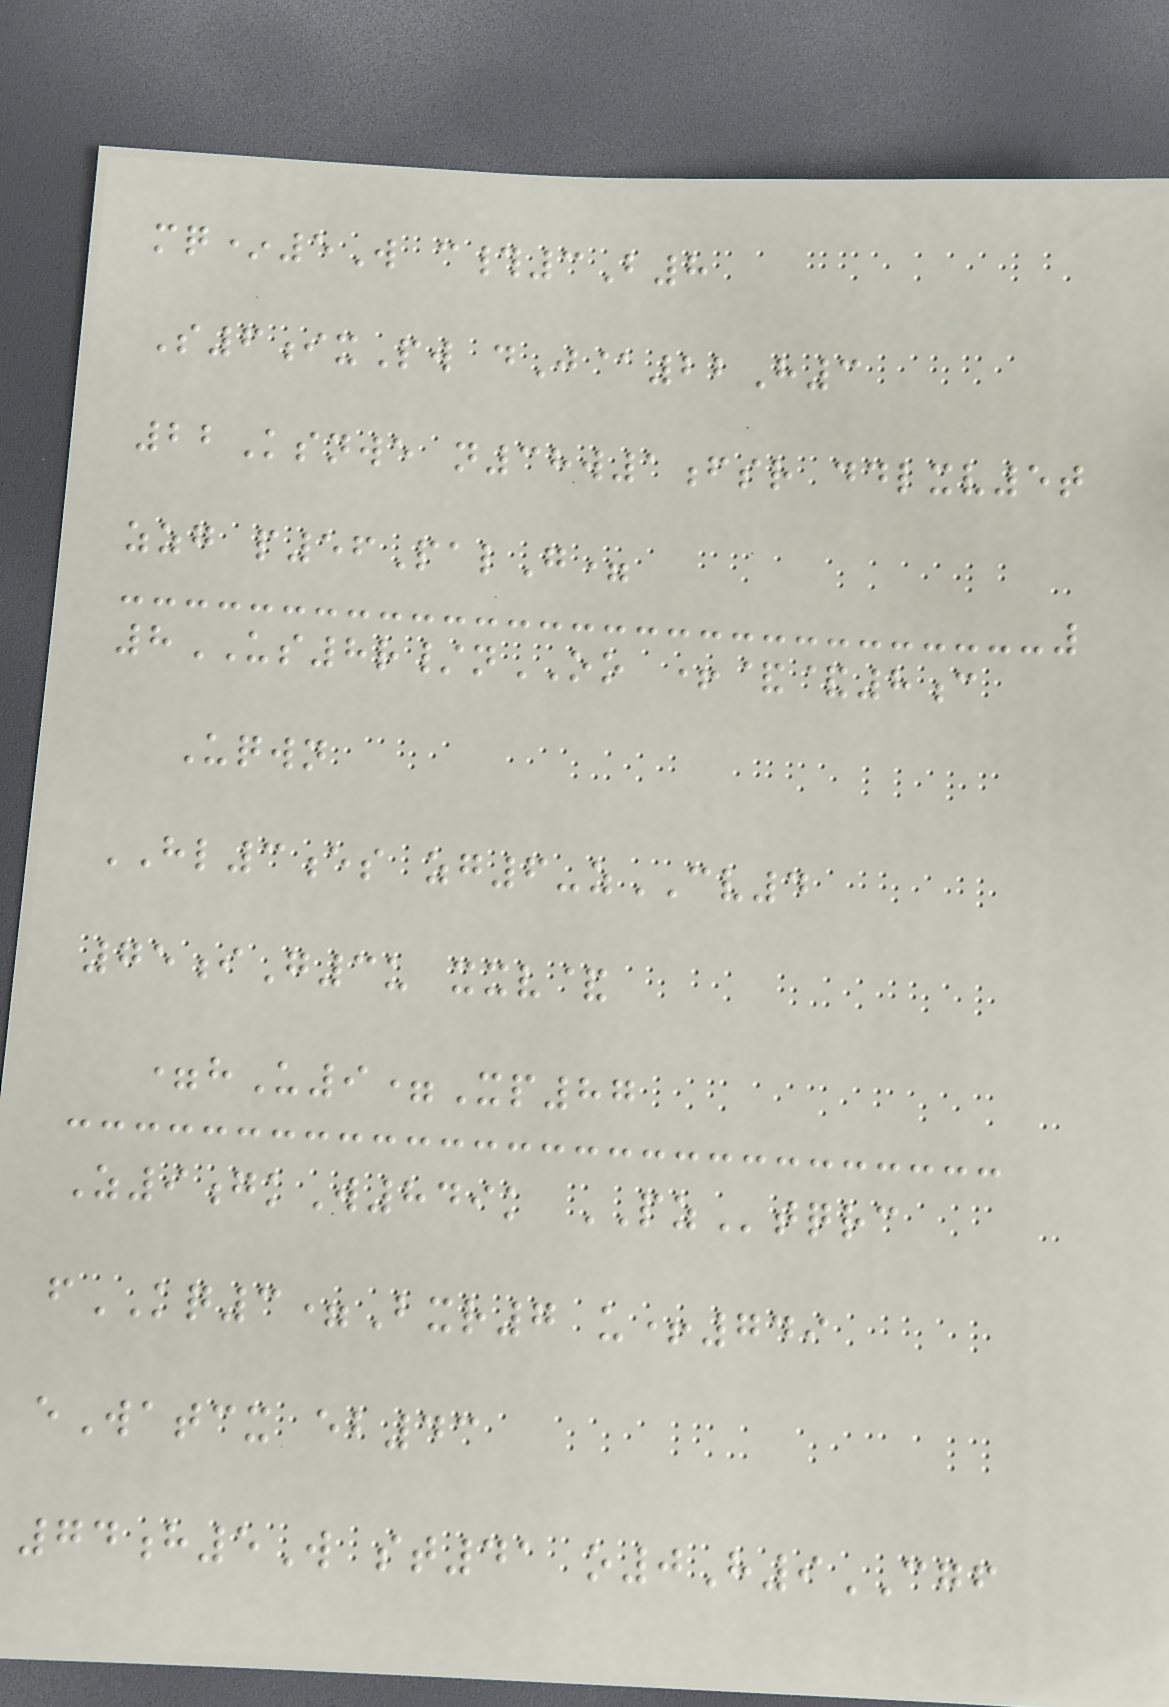mq*5W c#3B8
S6ixPw dJ@22H3
22Ksnwe n38w1fsr ddlxv5t
zzg p56PalG=
8US8r/nOO +&&8c
Uqwn
HL3es zg6-zCV4
75iG3u xxv&
=hU9=Xp87
Z9gkW849k PZtqrc
fKQ3=Bxr7 u+749
eWatcx eb43
74h5W st41 o0H9CGF
